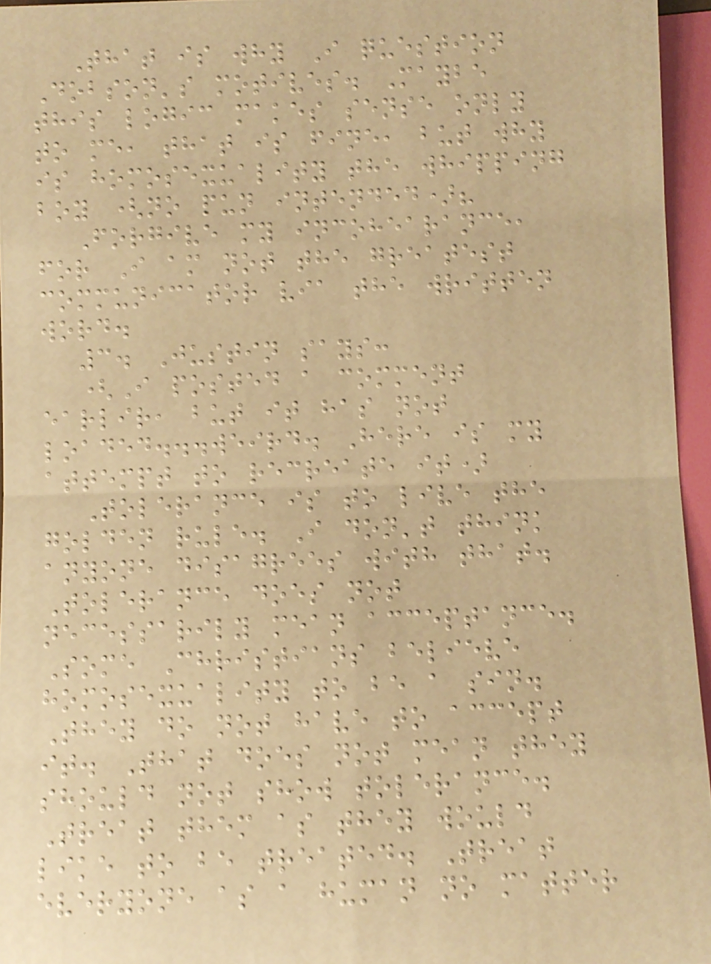That is why I question
Dobson's motives. Maybe
this logic makes sense only
to me, that is fine, but why
is homosexuality the whipping
boy (no pun intended)?
Forgive my incohearance,
for I am not the greatest
communicator via the written
word.
3. Justin says:
(I posted a comment
earlir, but it has not
loaded...weird. Here is my
attempt to recreate it)
Tolerance is to live the
golden rule. I don't think
anyone disagrees with that.
Tolerance does not
necessarily mean acceptance.
Some Christians believe
homosexuality to be a sin.
They do not have to accept
it. That does not mean they
should not show tolerance.
Treat them as they would
like to be treated. Treat
everyone as a human no matter
